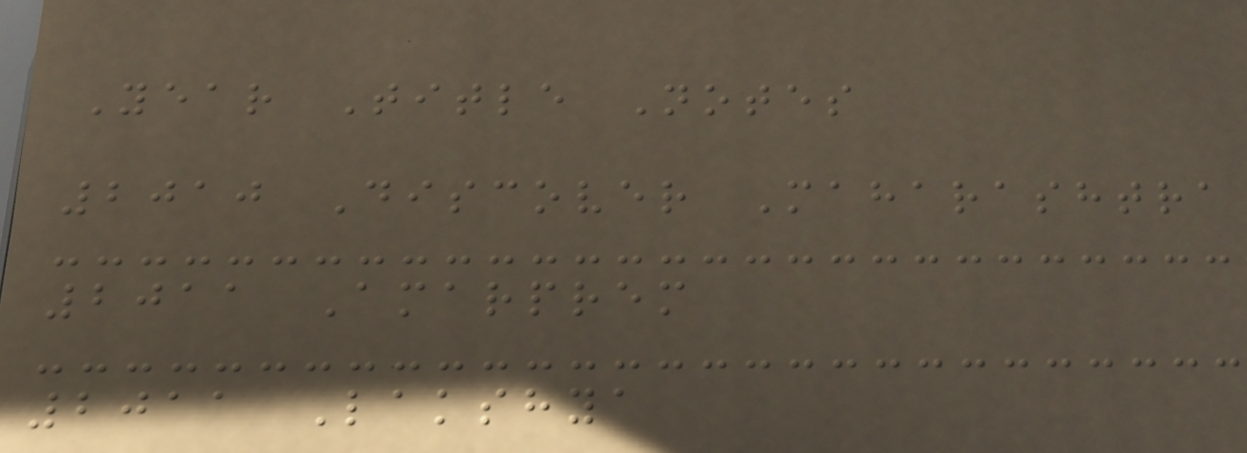Year Title Notes
2010 Discover Maharashtra
2011 Amarprem
2011 Lakshya
